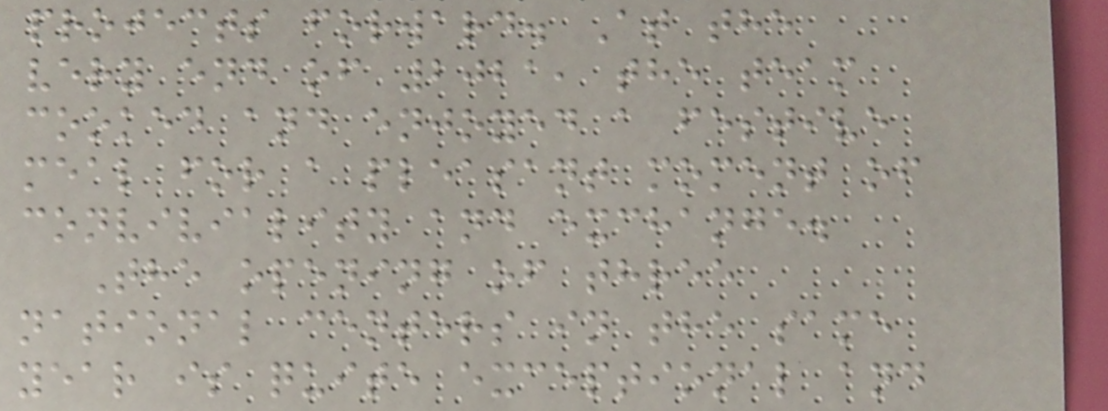projects forward. At the
very end of 2021, the team
cooked and enjoyed a festive
meal for a pleasant moment of
conviviality and exchange.
The opening of three
national centers in the same
year is quite exceptional and
